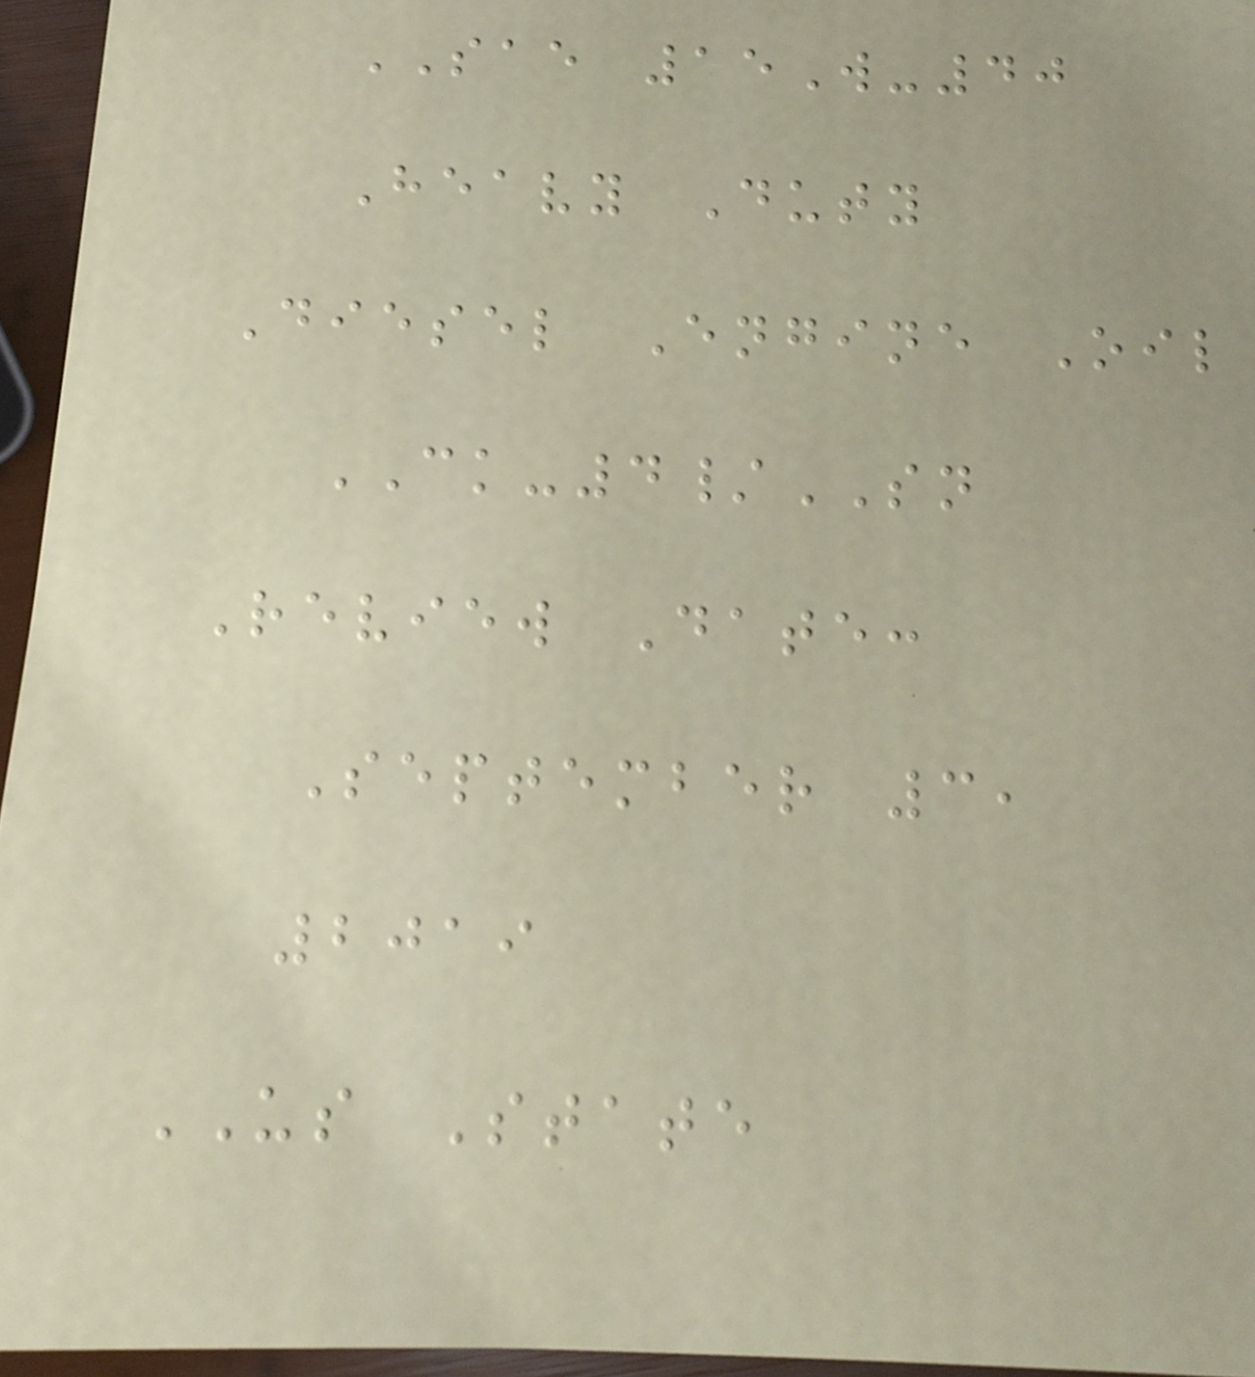SAE 15W-40
Heavy Duty
Diesel Engine Oil
CK-4/SN
Review Date:
September 3,
2019
US State
